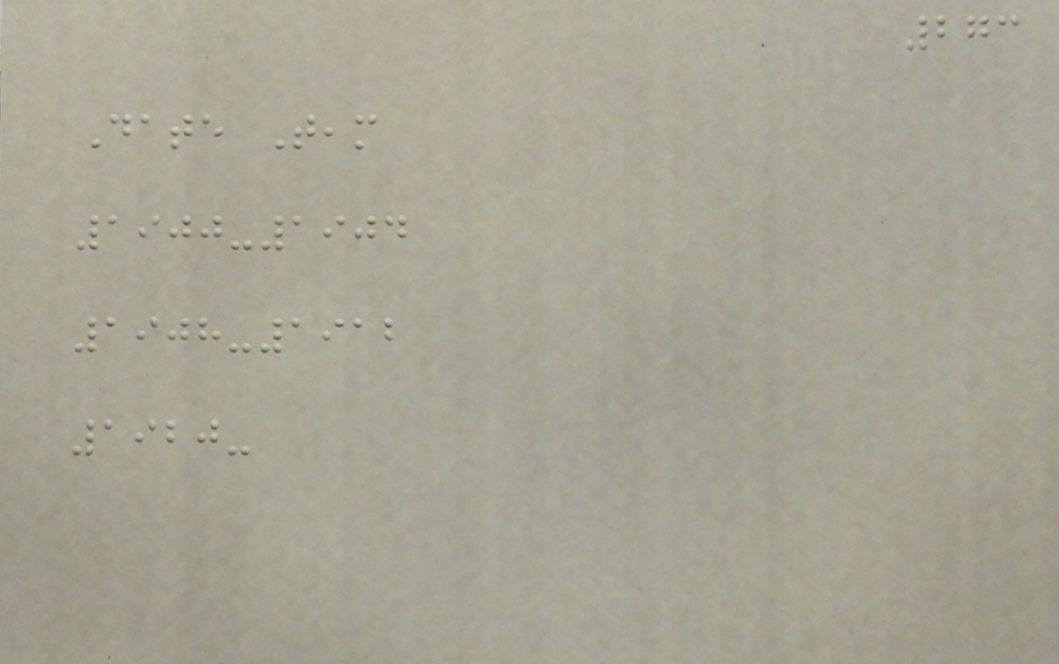273
Date Team
1900-1904
1908-1912
1920-
